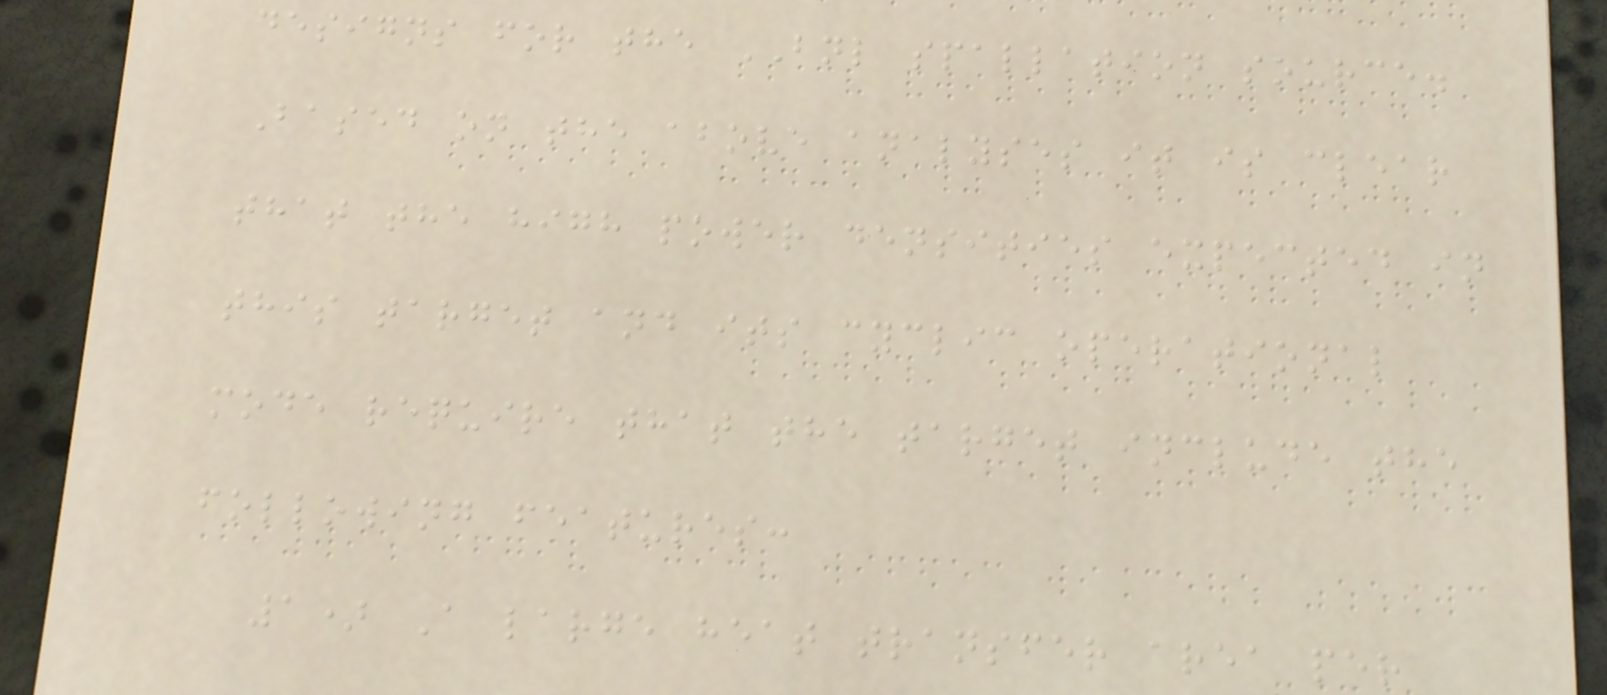designs for the BNL spallation source.
Based on the above analyses it is clear
that the high power densities expected in
this target and its cyclic operational
mode require that the target include the
following features:
1) A large heat transfer area per
